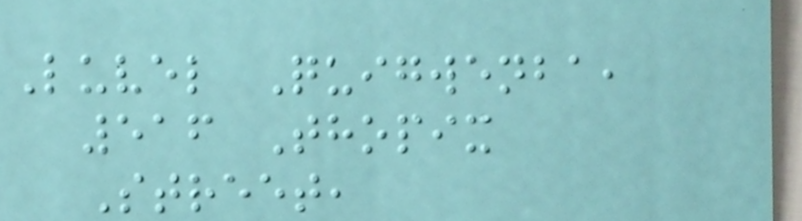Luvel Quigwenba,
516 Thopix
Street,
